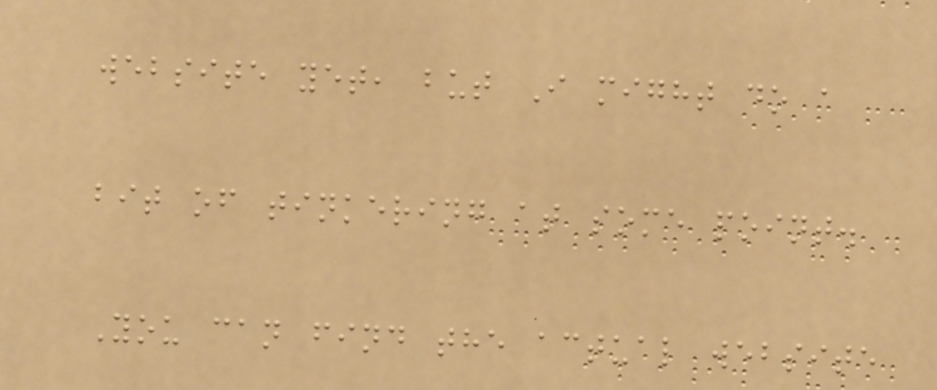website yet, but I might do a
bit of tinkering at some point.
You can find the actual website
